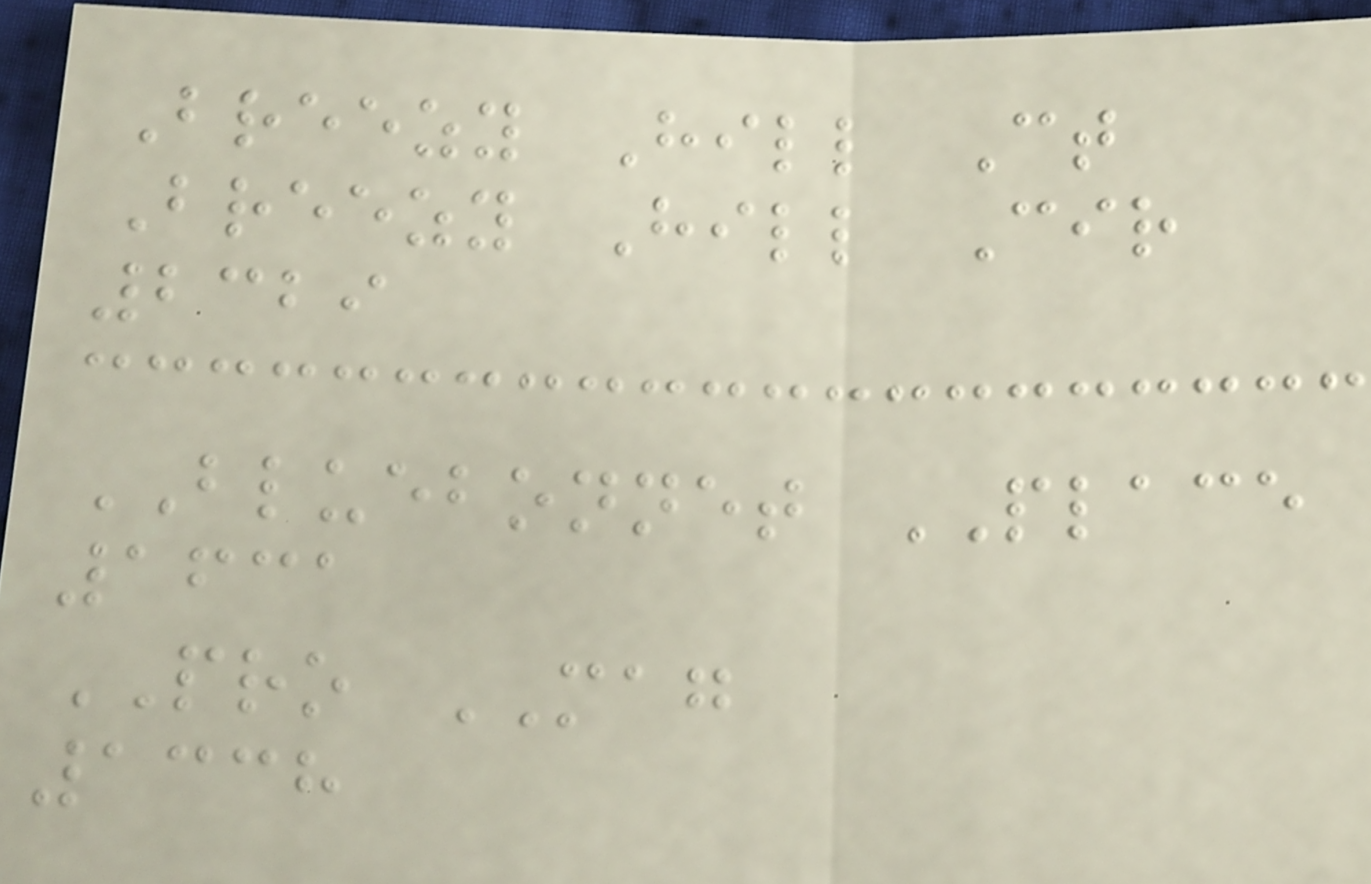Breezy Hill Ct
Breezy Hill Cir
2329
BLUEBONNET PLACE
1631
PRO MAG
1338
